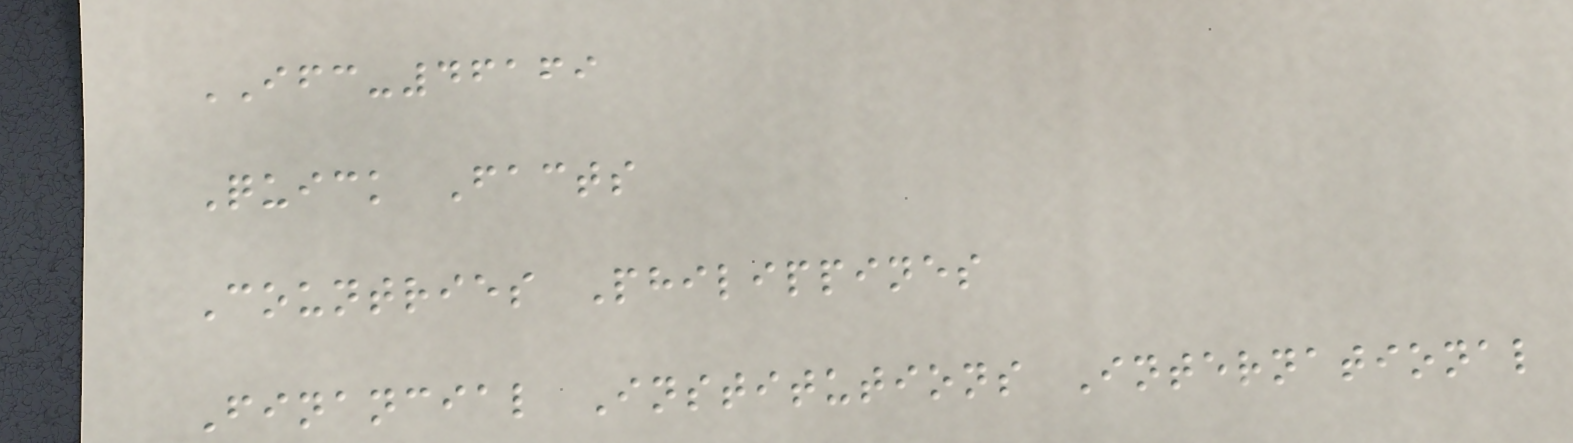IFC-46169
Quick Facts
Countries Philippines
Financial Institutions International
